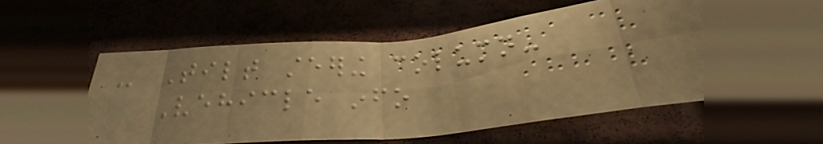- Tilt steering column-
Vehicle info
